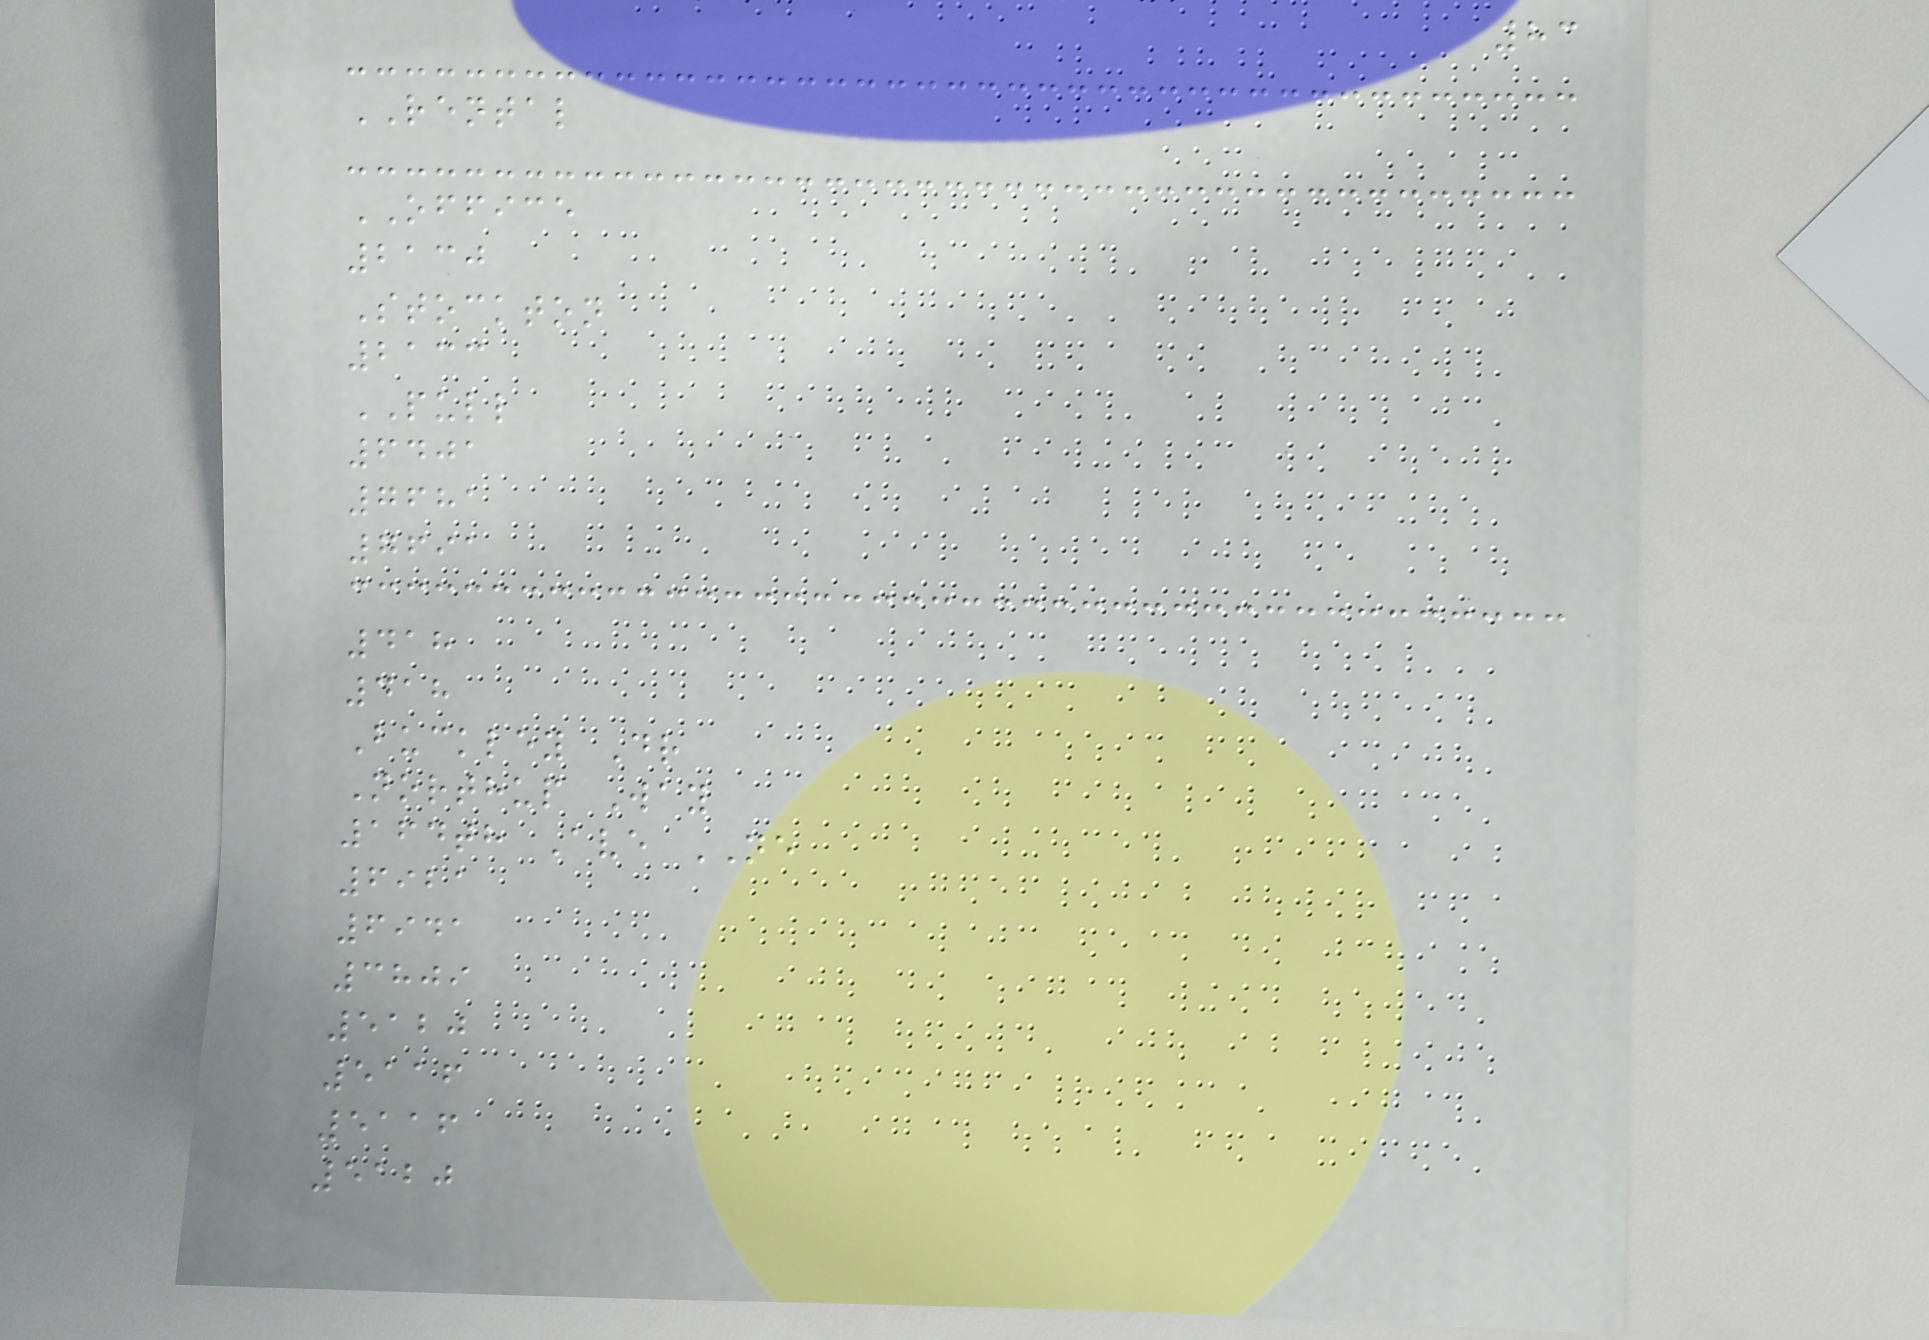83
RENTAL
OFFICE
2130
Stockton
2133
PULL
6401
7681
7691
418
418
Buckley Dr
Northup Way
164th Ave NE
6921
6941
3809
5120
5116
5116
5120
